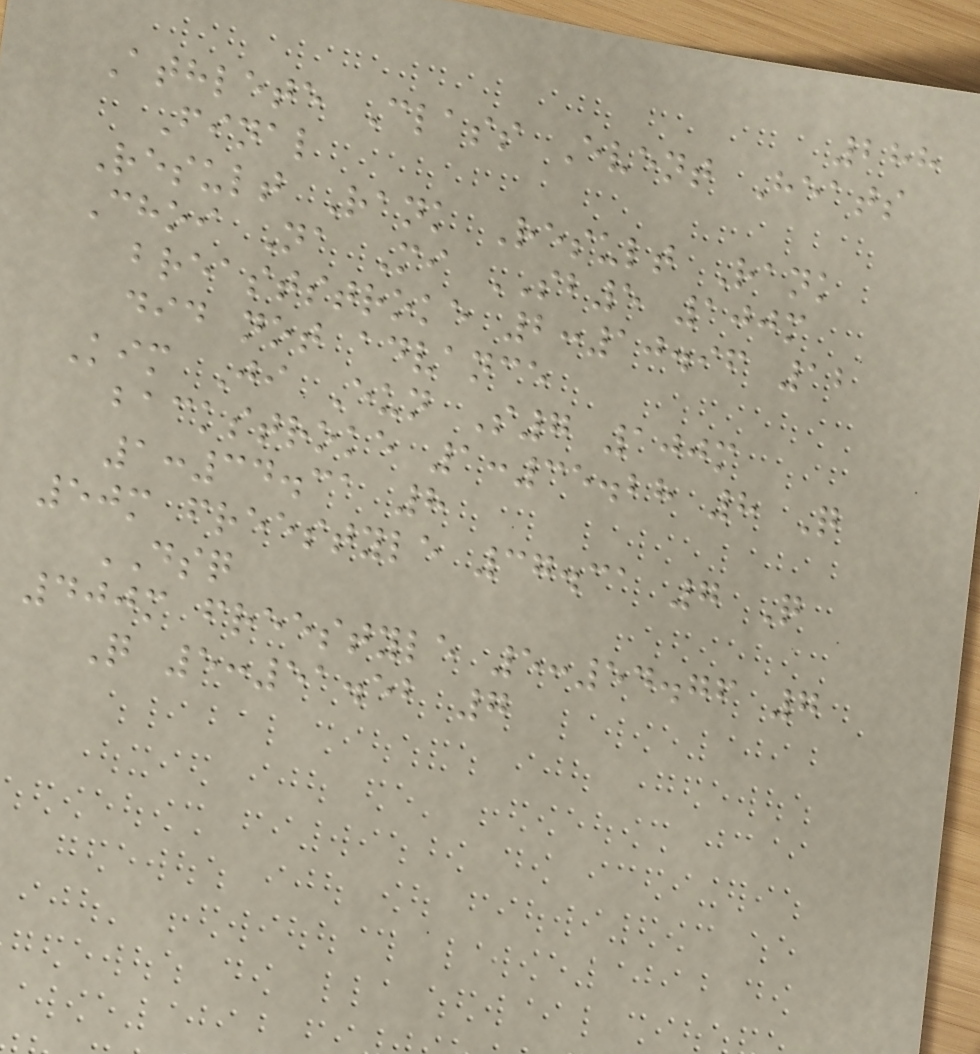288
Athlete Class Event Heats
Final
Result Rank Result Rank
Choi Na Mi SB5 100m
breaststroke 2:10.96 12
did not advance
Kim Ji Eun S7 100m
backstroke 1:35.28 8 Q
1:34.31 8
50m freestyle 37.31 7 Q
DSQ
400m freestyle 5:54.76 7
Q 5:51.52 7
